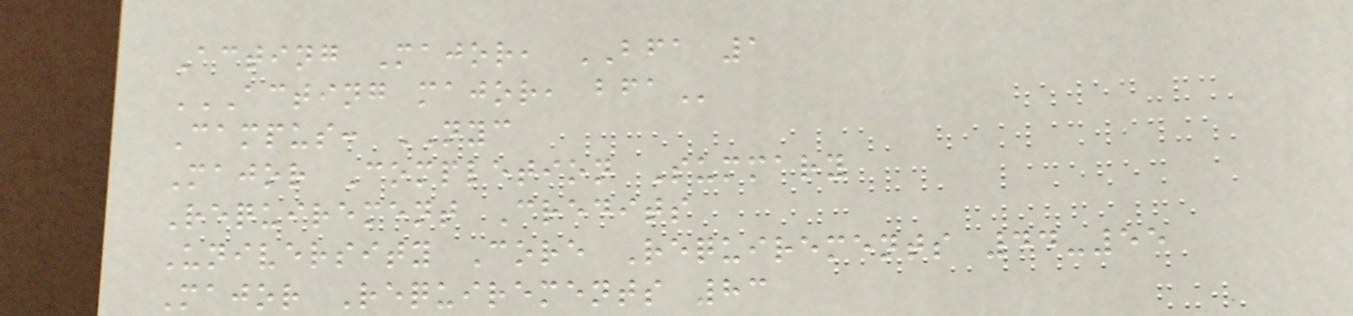Acting Major, BFA 1
ACTING MAJOR, BFA
Campus: NYC
Major Completion Summary
Requirement Credits
University Core Requirements 44-55
Major Requirements 83
